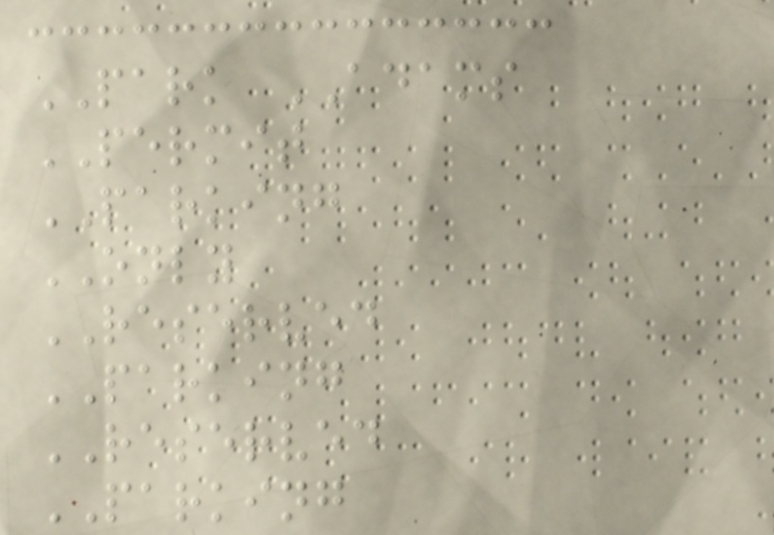PARK ADAMS
PERMIT
PARKING
ONLY
RESERVED
PARKING
RESERVED
PARKING
